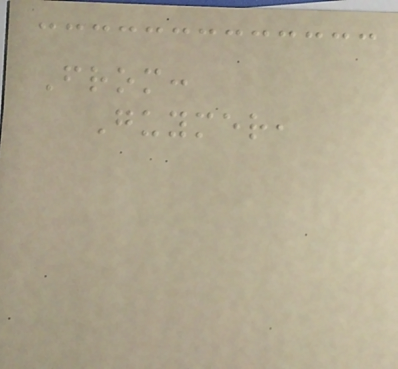From:
Guymer,
